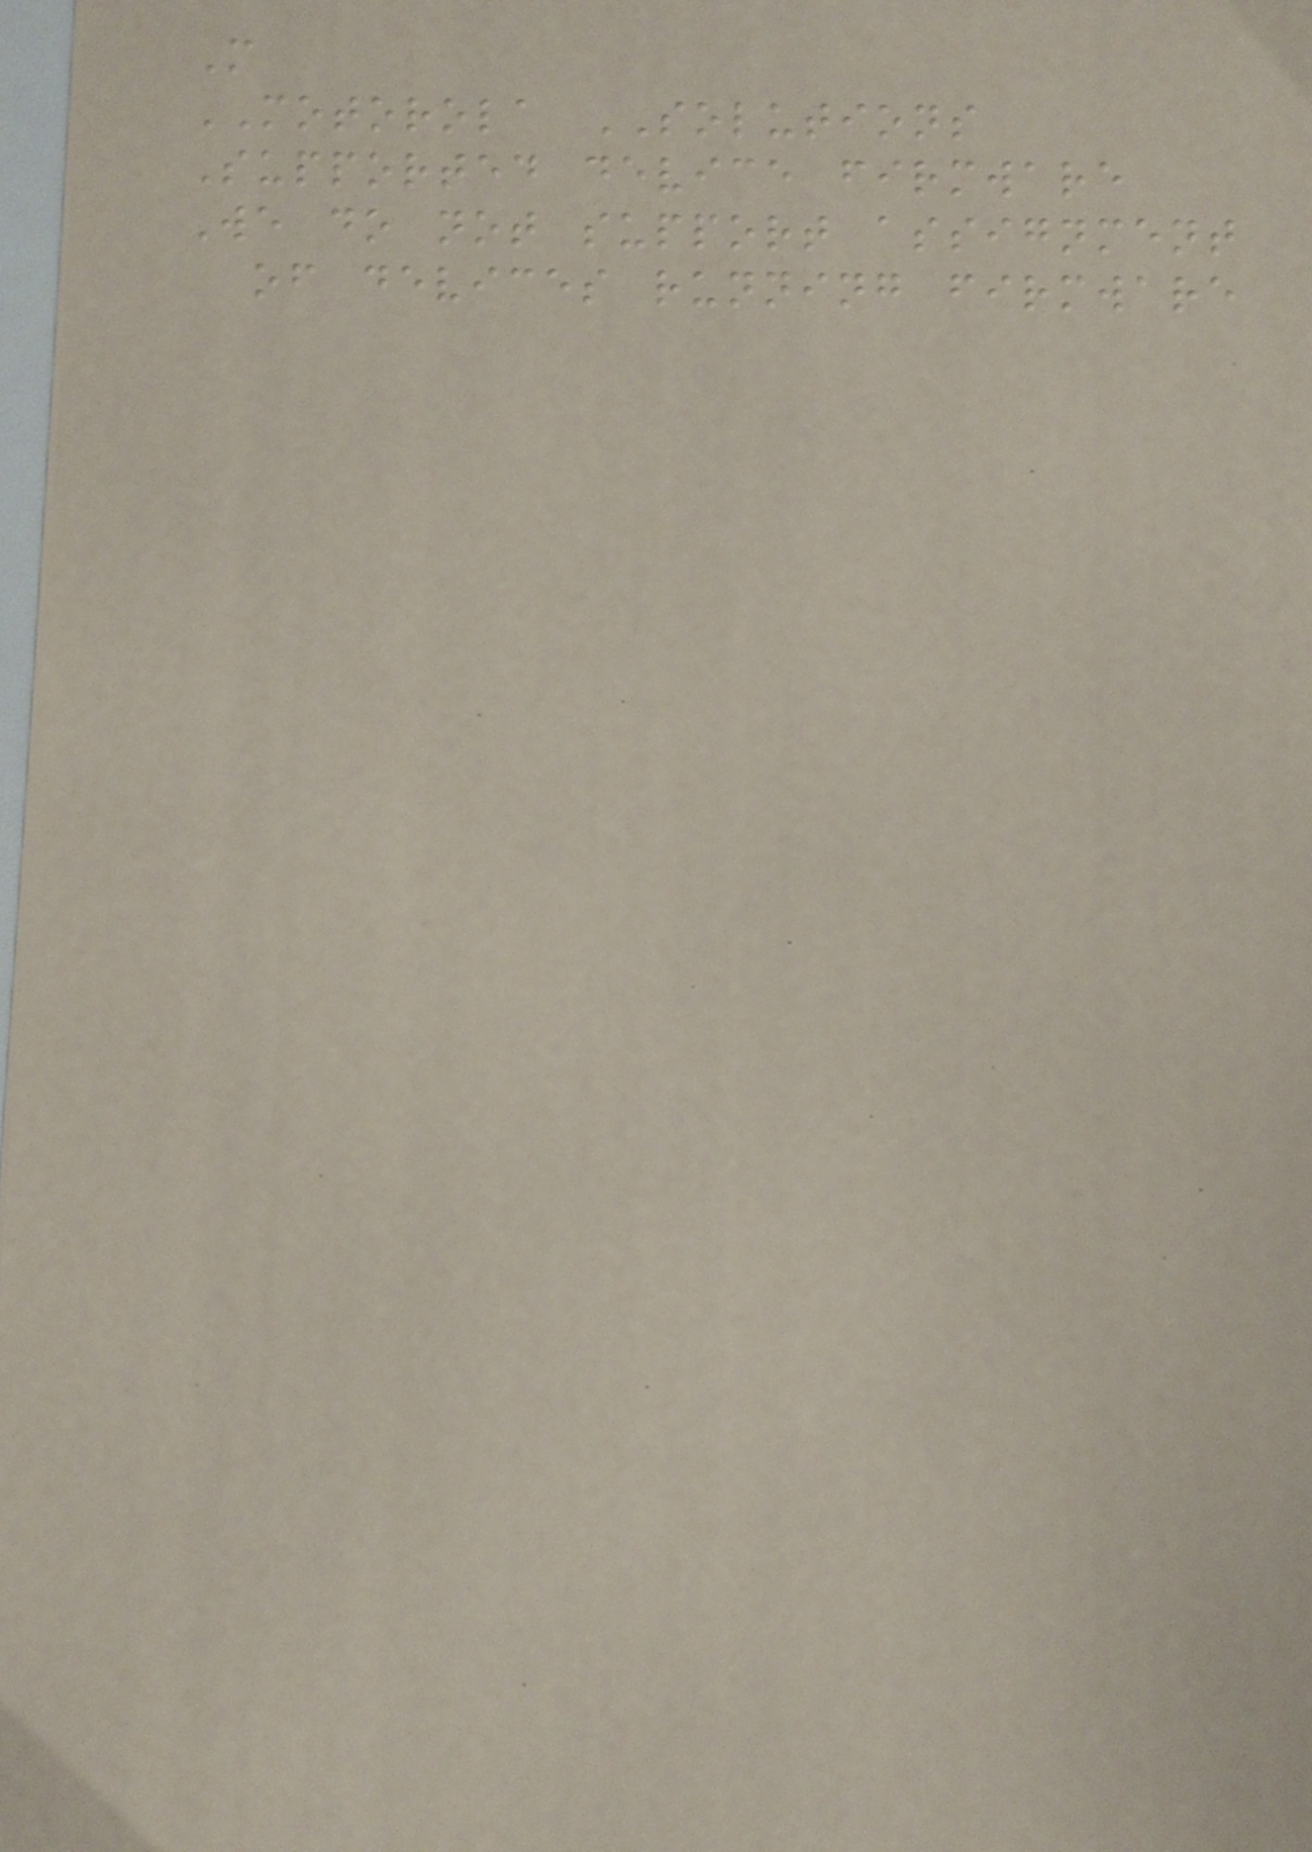M
MOTOROLA SOLUTIONS
Supported device firmware
We do not support assignment
of devices running firmware
